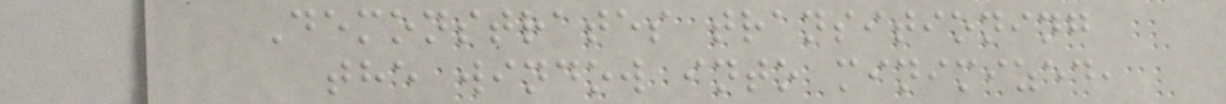Demonstrates transitioning
the window into minimized,
